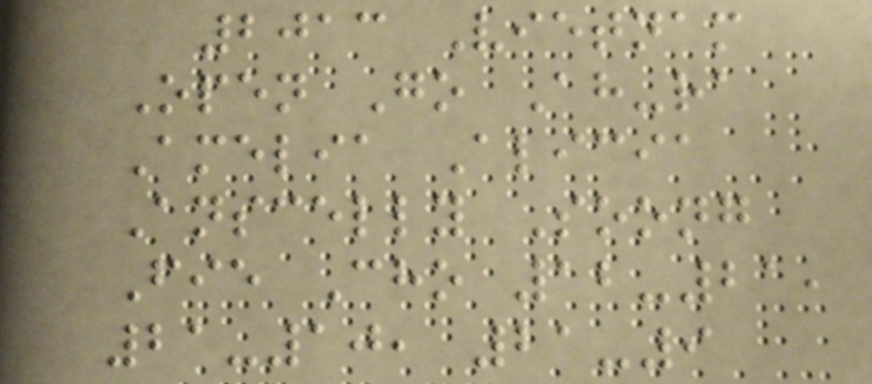2013 Vietnam
Open Go Ah-ra
Amelia Alicia
Anscelly Soong
Fie Cho 12-21,
21-10, 21-9
